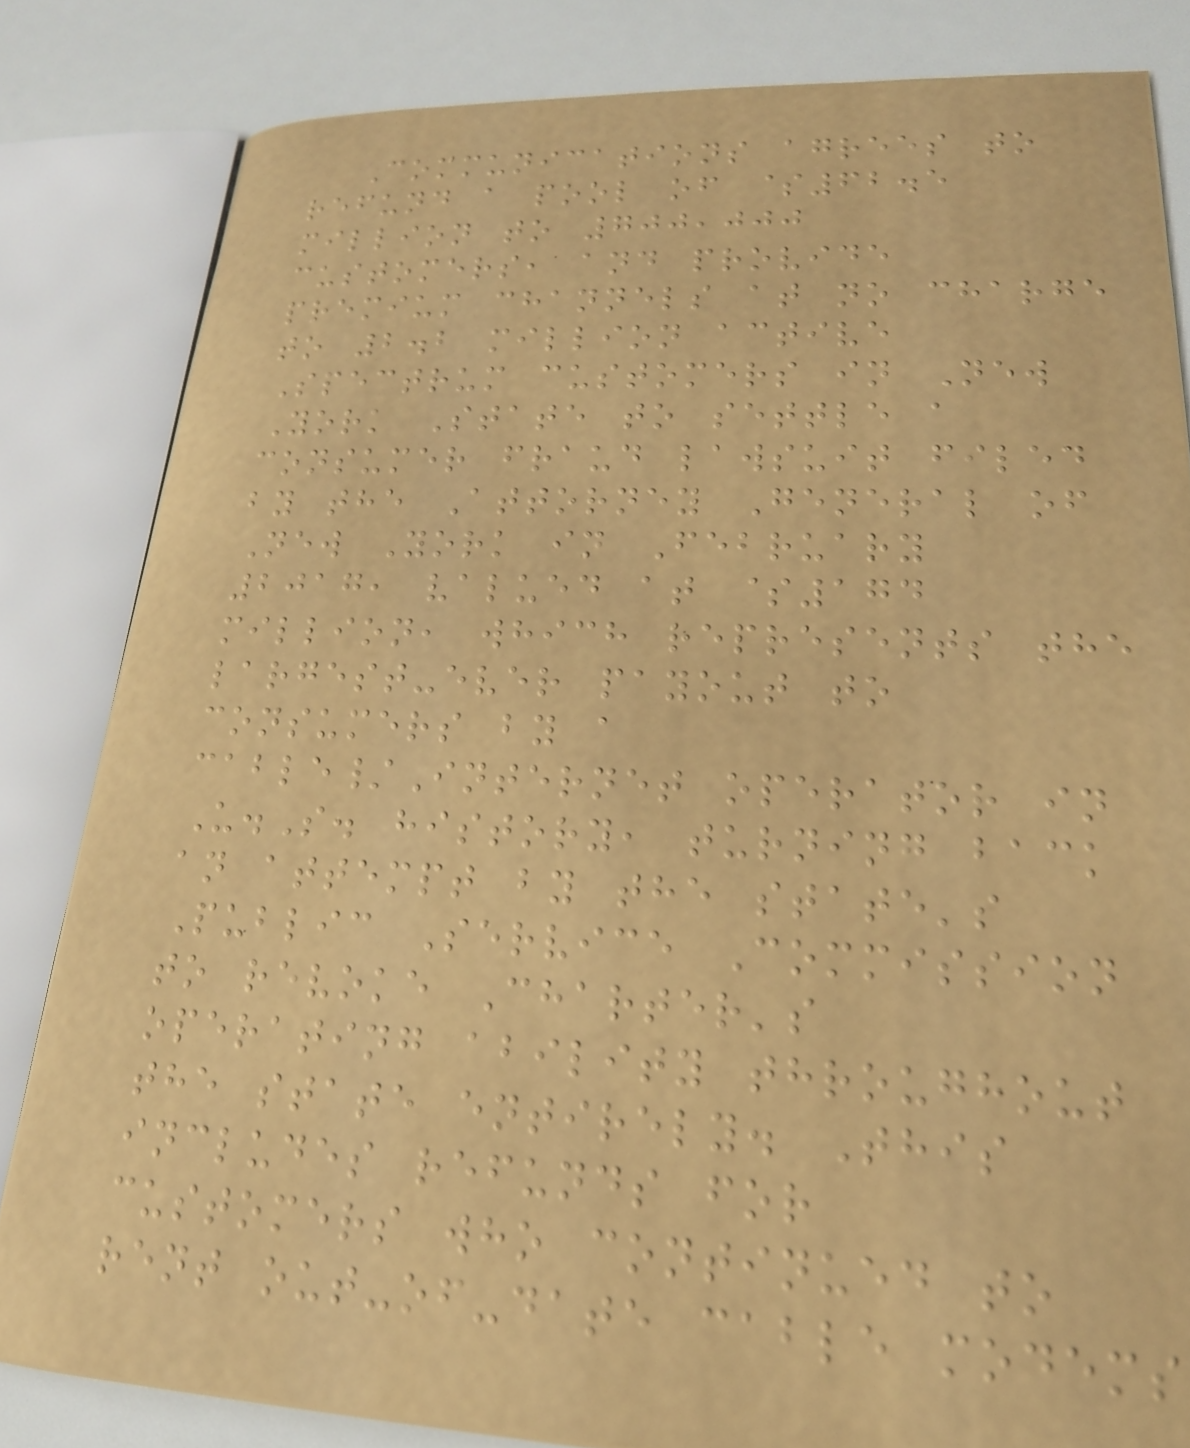Communications agrees to
refund a pool of $62.5
million to 700,000
customers, and provide
premium channels at no charge
to 2.2 million active
Spectrum customers in New
York State to settle a
consumer fraud lawsuit filed
by the Attorney General of
New York in February
2017, valued at $174
million, which represents the
largest-ever payout to
consumers by a
cable/Internet operator in
U.S. history, turning back
an attempt by the state's
Public Service Commission
to revoke Charter's
operating ability throughout
the state entirely. This
includes refunds for
customers who continued to
rent out-of-date cable modems
